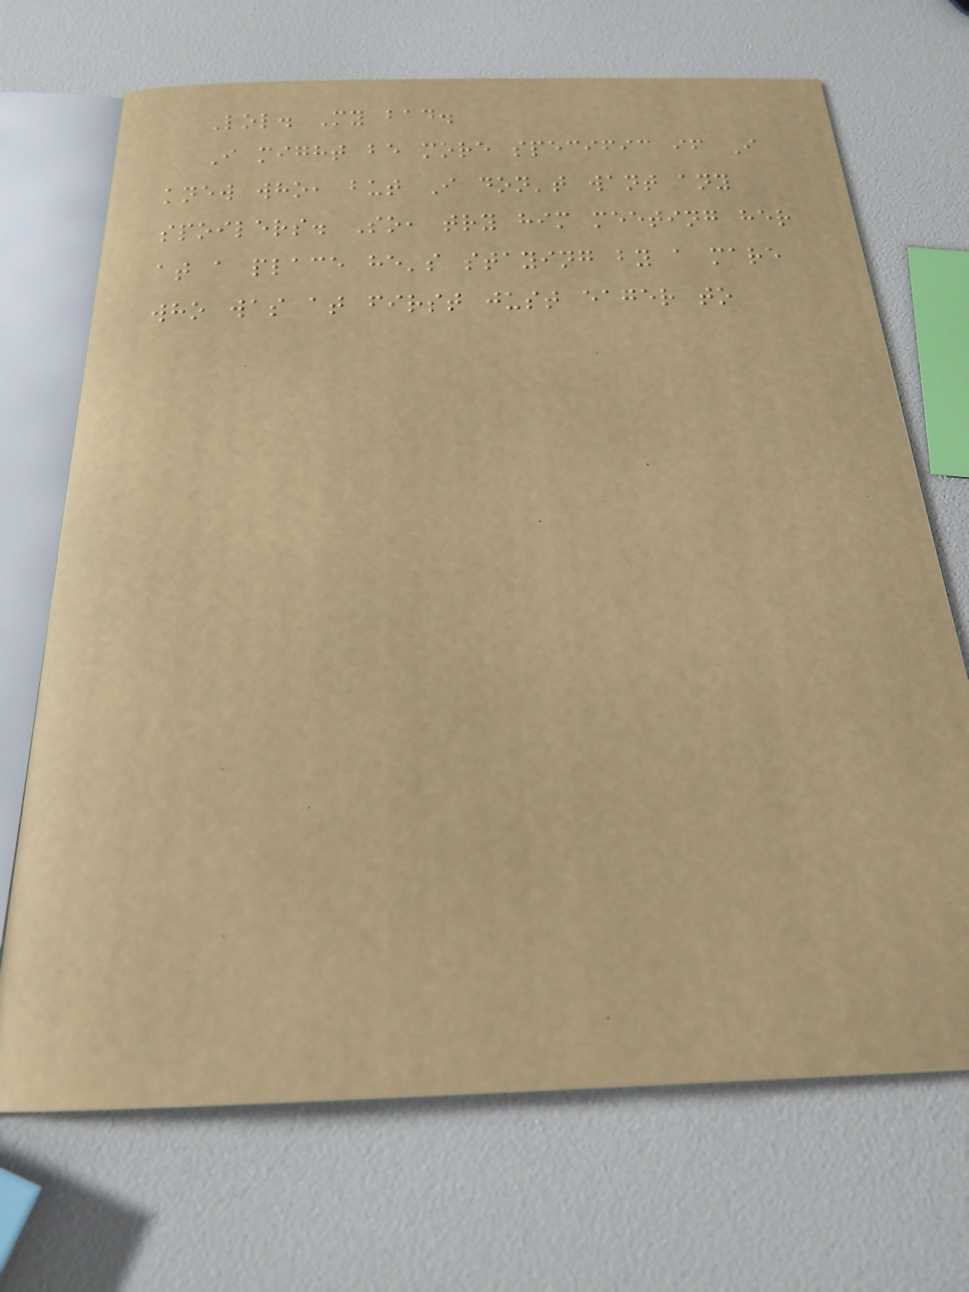Lol. My bad.
I might be more specific if I
knew who, but I don't want any
spoilers. So, try him meeting her
at a place he's staying by a mare
who was at first just eager to
